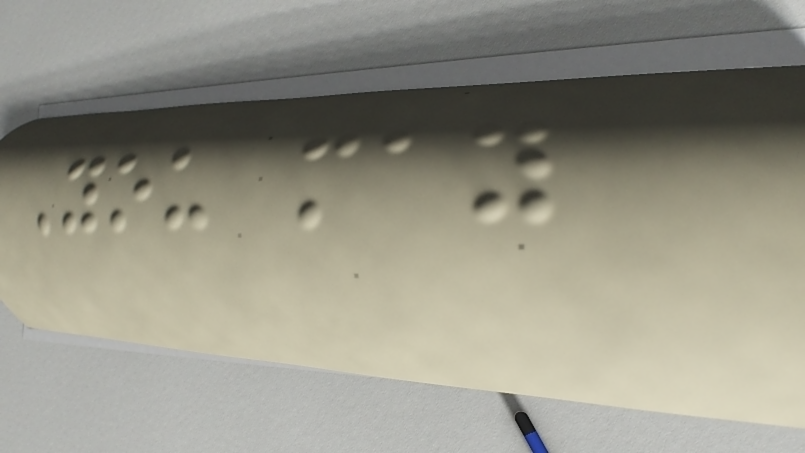You may
